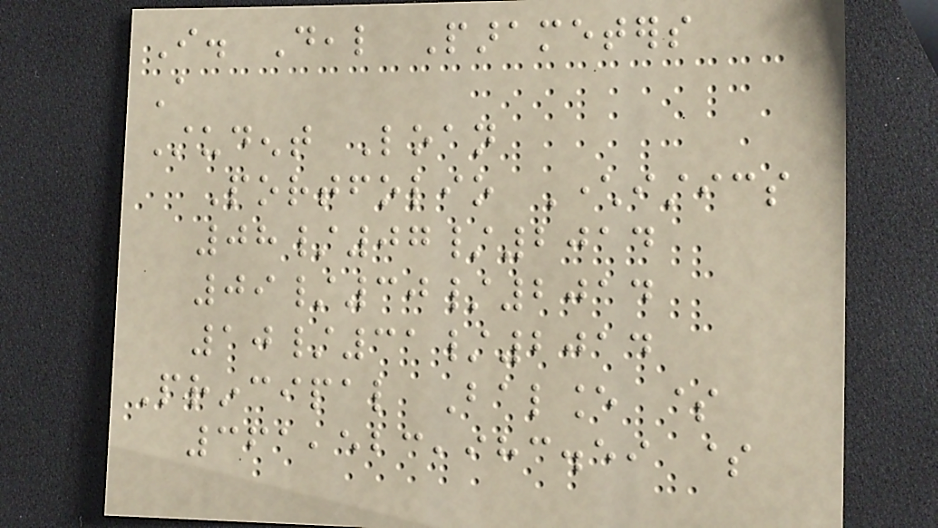I. Deal Parameters
A
Student Loan
Portfolio Characteristics
08/07/2014
09/30/2014
10/31/2014
Principal Balance $
361,523,983.59 $
